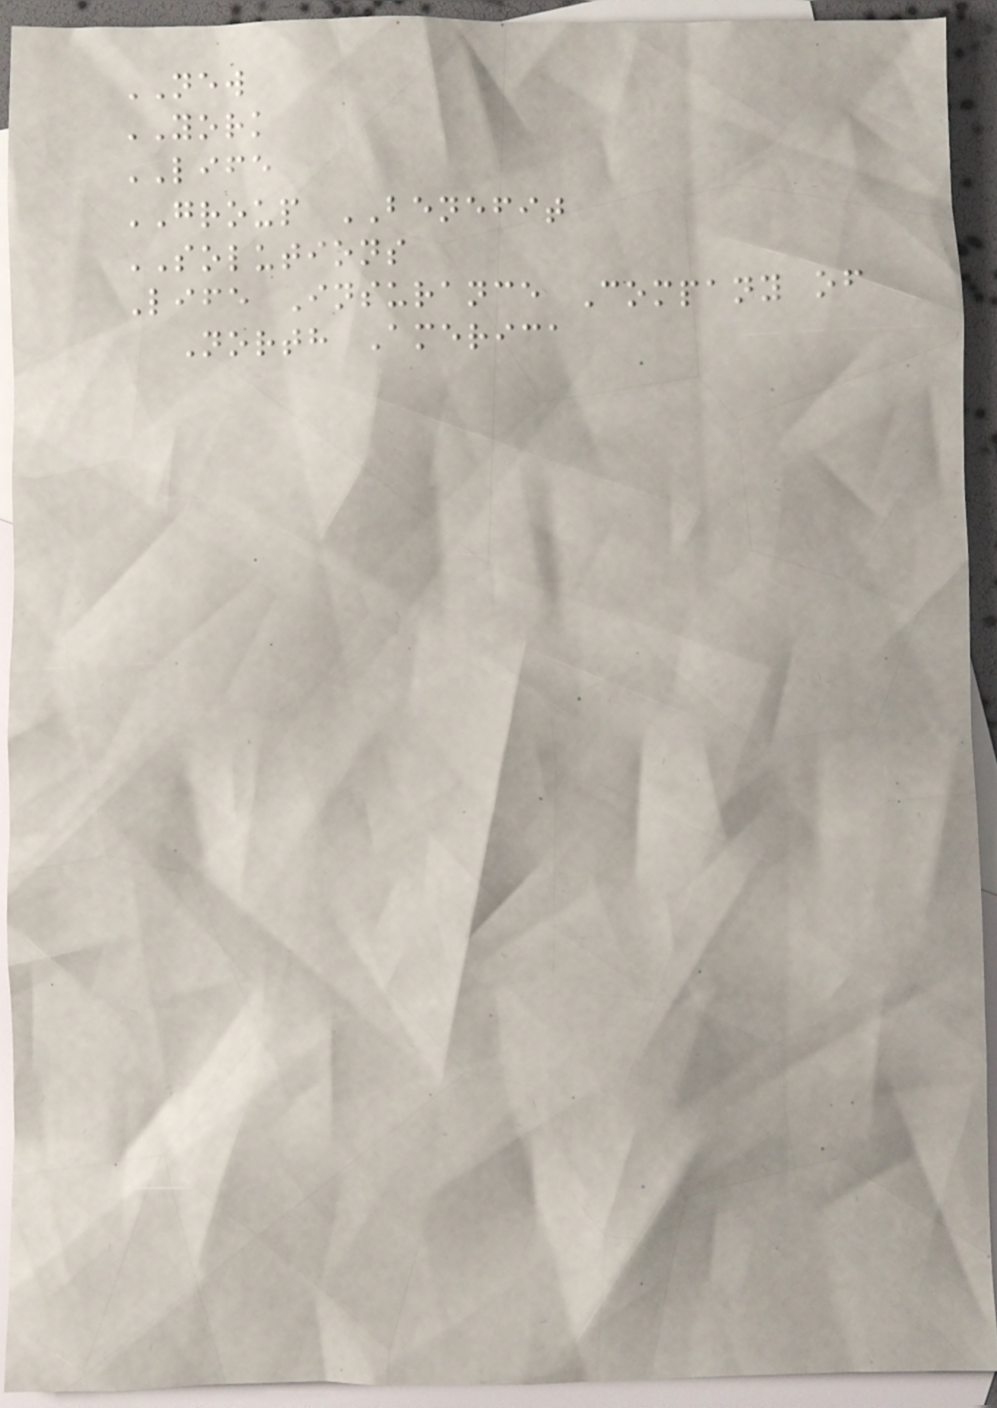NEW
YORK
LIFE
GROUP BENEFIT
SOLUTIONS
Life Insurance Company of
North America
